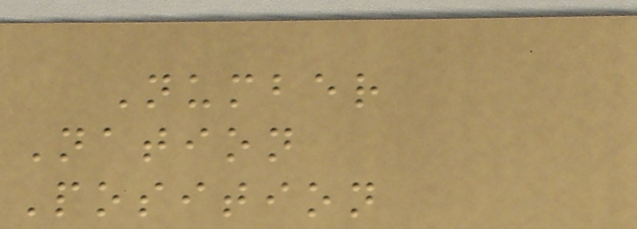Number
Nation
Position
